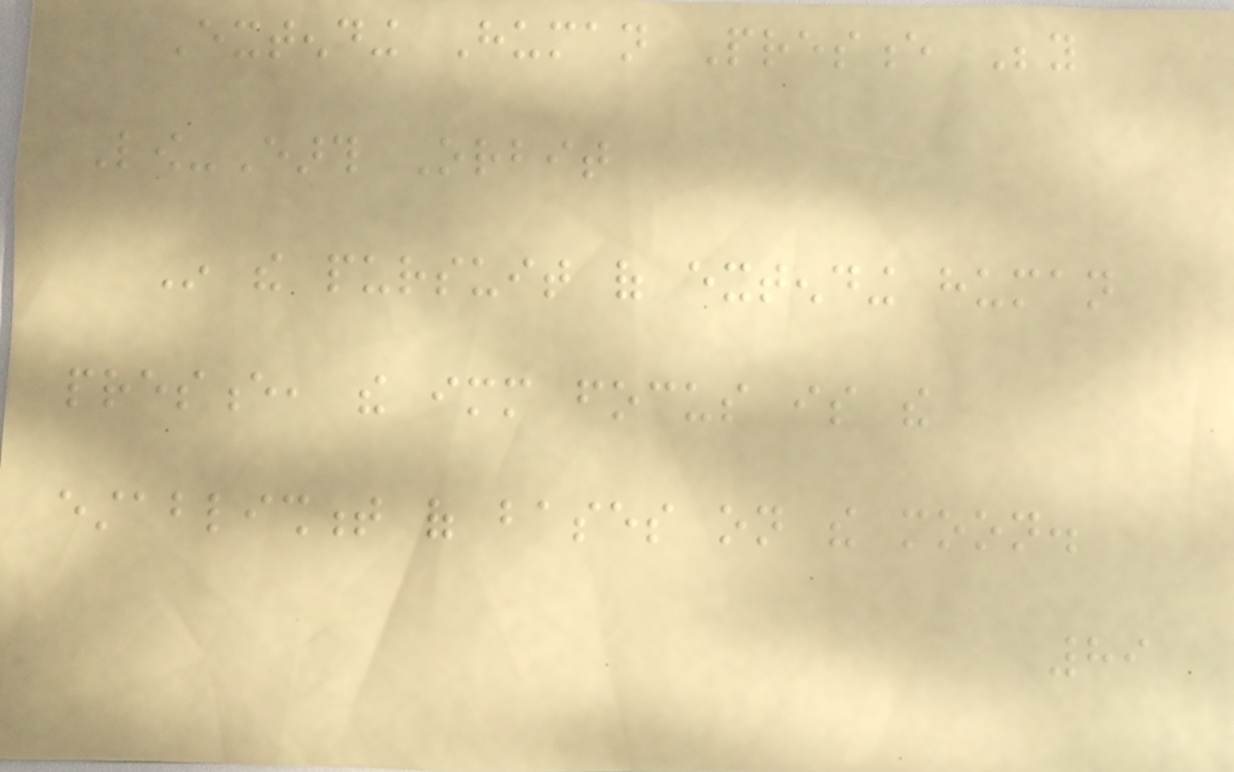Extending Human Presence Beyond
Low-Earth Orbit
In the pursuit of extending human
presence, the immediate focus is the
establishment of bases on the moon.
89
